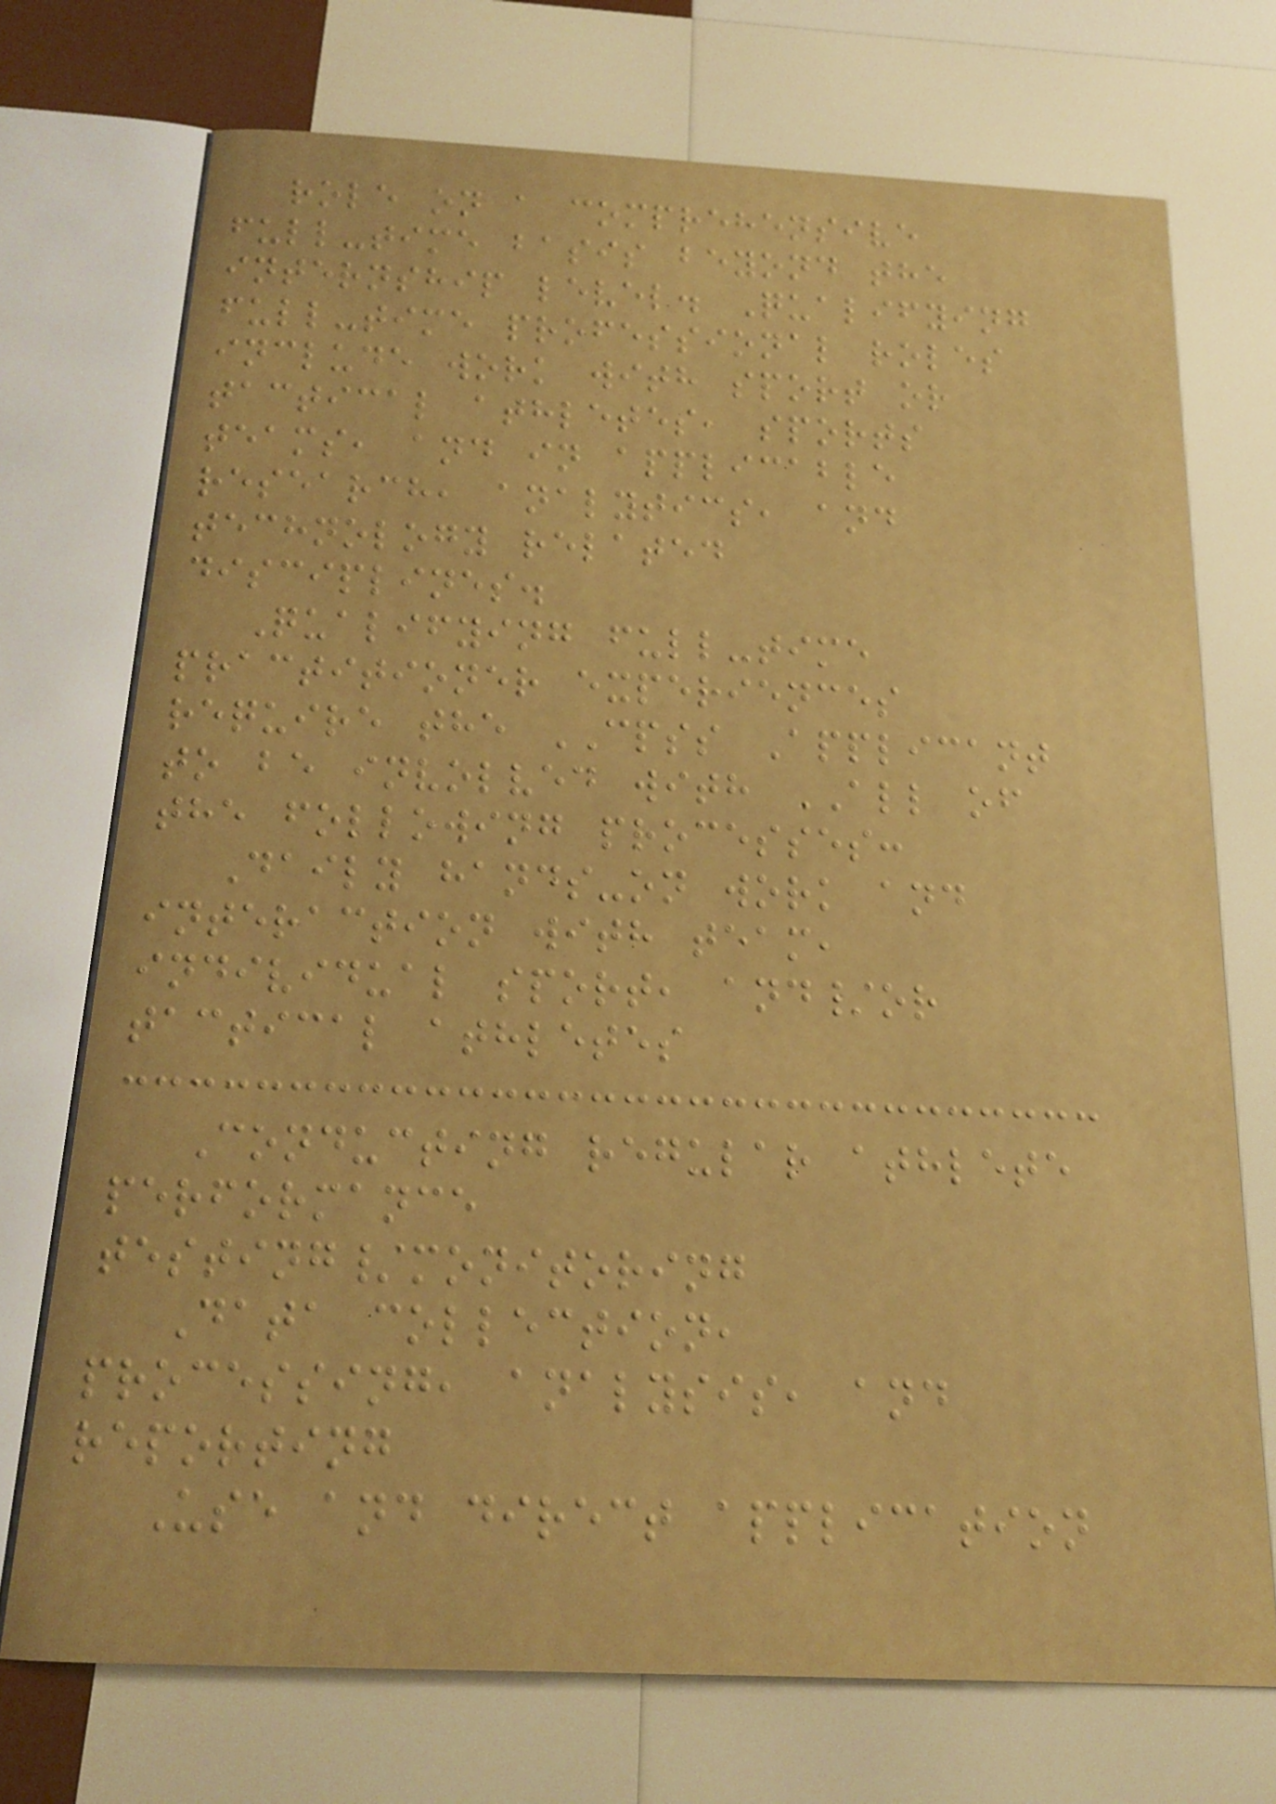role on a comprehensive
full-time basis beyond the
internship level. Qualifying
full-time professional roles
include work with sport or
tactical athletes, sports
teams, and in applicable
research, analytics, and
technology related
disciplines.
Qualifying full-time
practitioner experiences
require the CPSS Applicant
to be involved with ALL of
the following processes:
Daily hands-on work and
interaction with team,
individual sport, and/or
tactical athletes
Conducting regular athlete
performance
testing/monitoring
Data collection,
processing, analysis, and
reporting
Use and direct application
